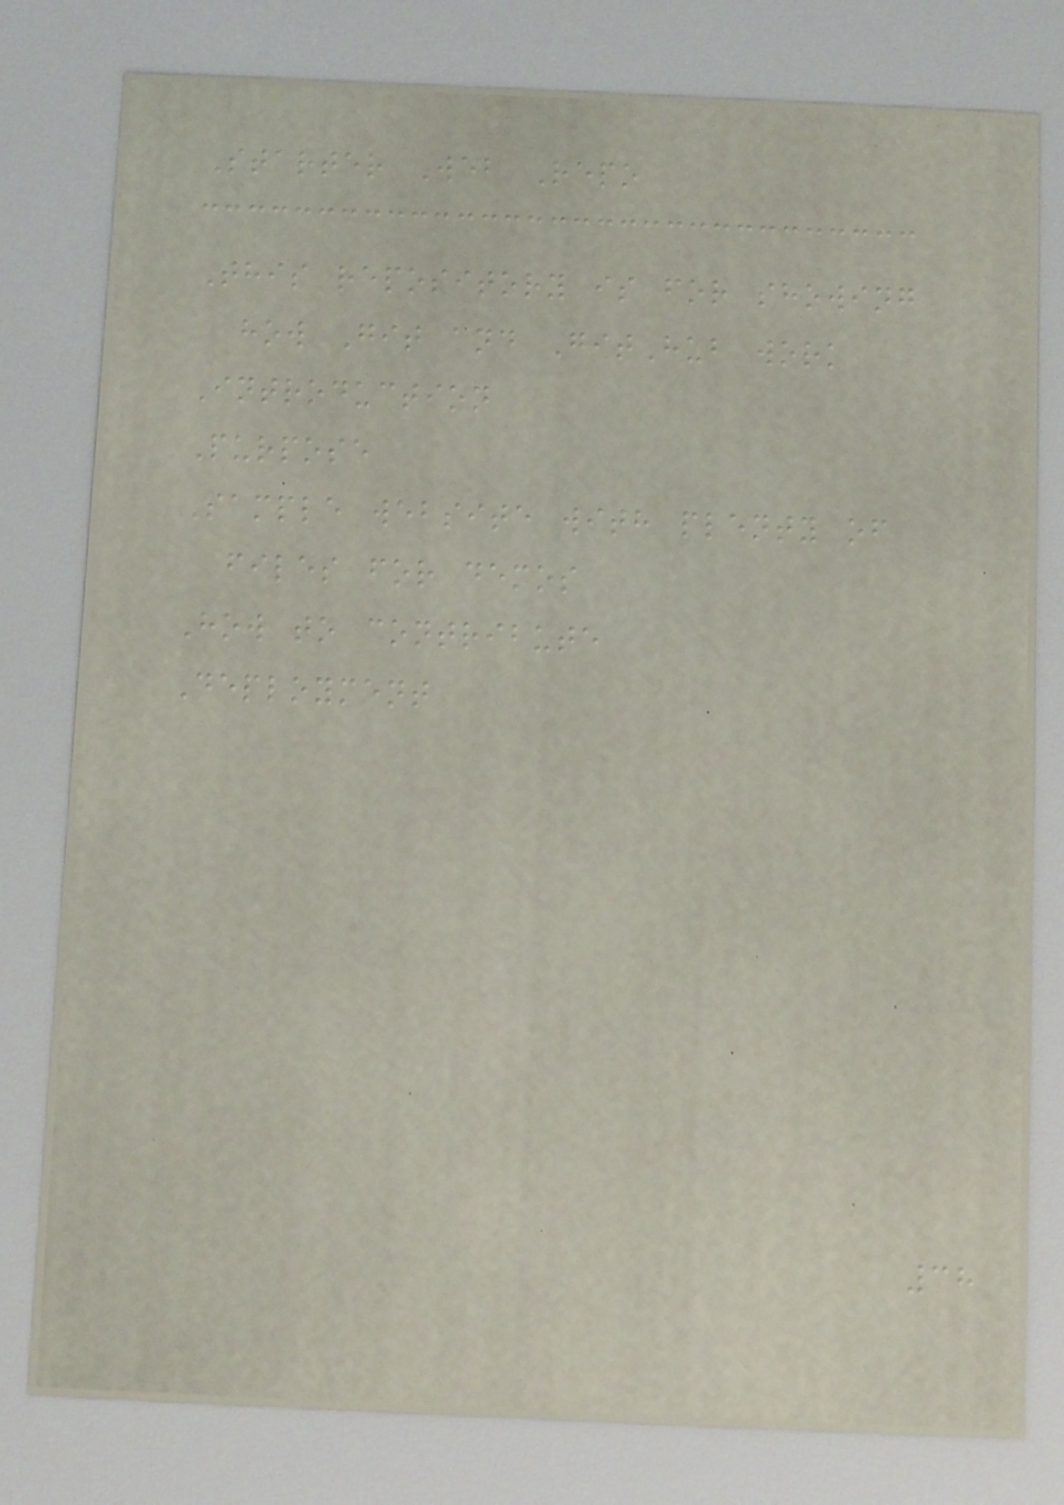Starter Web Repo
This repository is for showing
how Git and GitHub work
Introduction
Purpose
Sample website with plenty of
files for demos
How to contribute
Deployment
38
